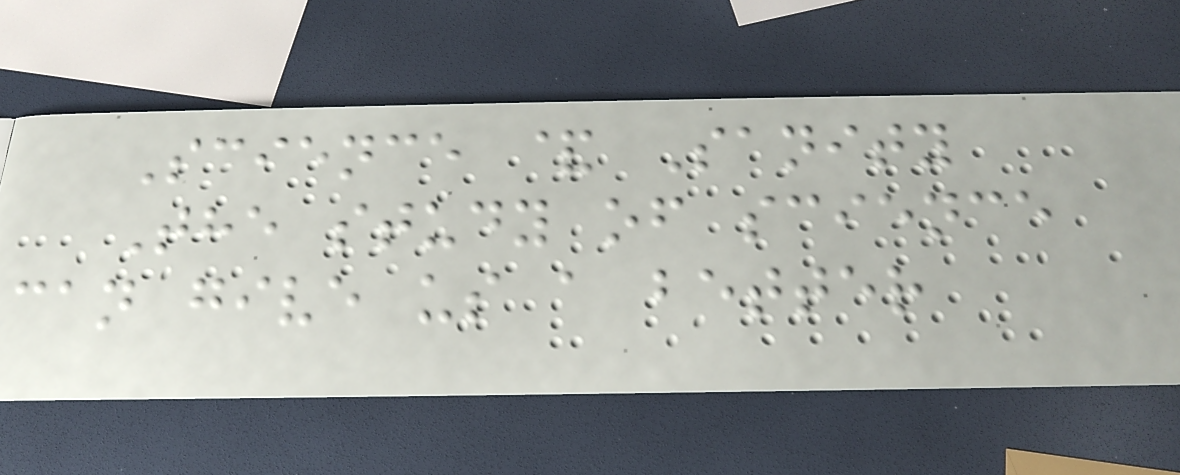Science & Sanity
The study of science
can give us a better
